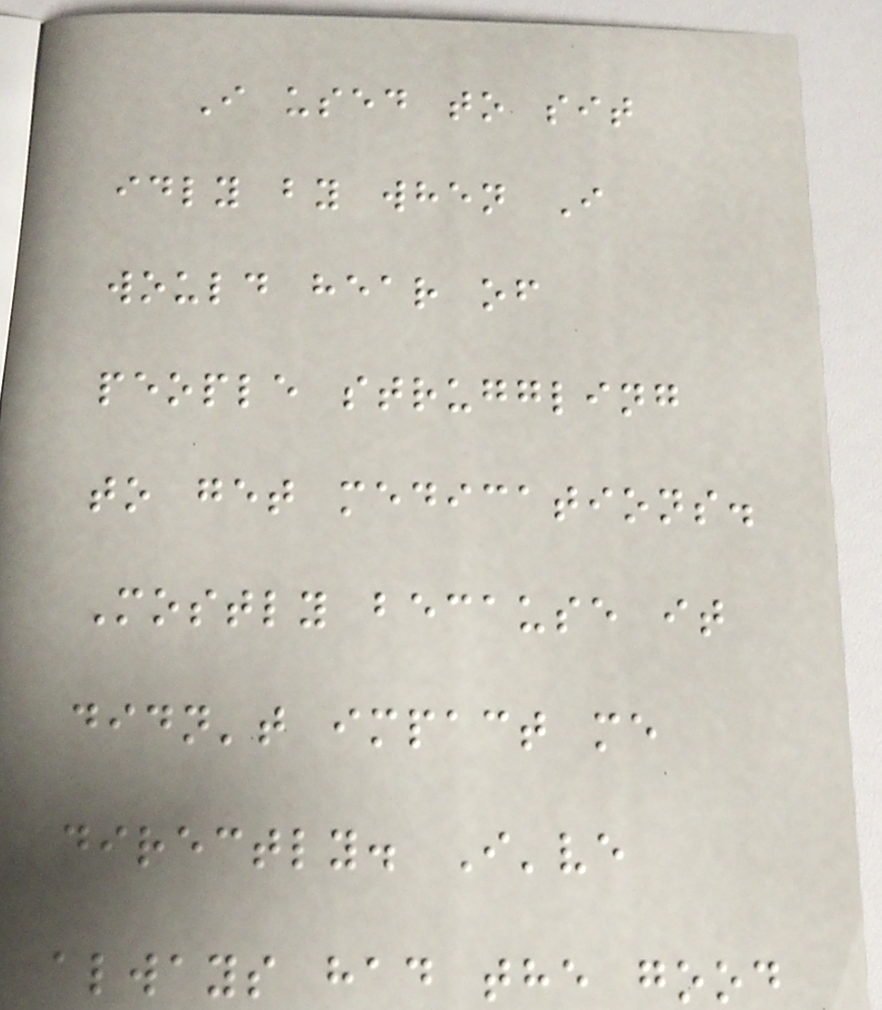I used to sit
idly by when I
would hear of
people struggling
to get medications.
Mostly because it
didn't impact me
directly. I've
always had the good
